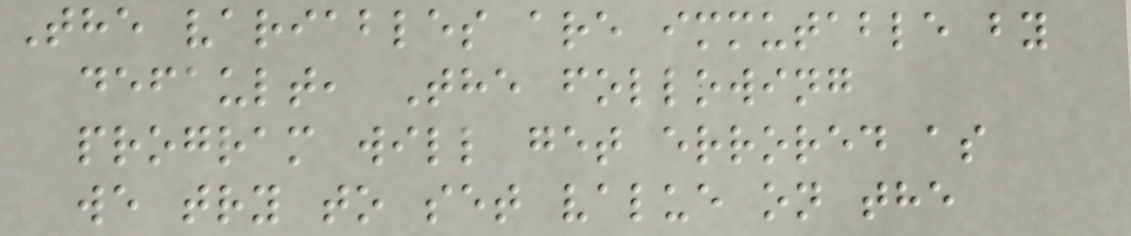The variables are immutable by
default, The following
program will get errored as
we try to set value on the
